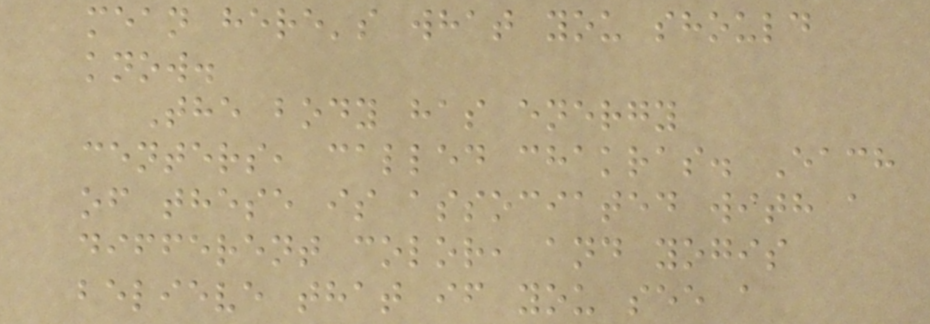mean here's what you should
know.
The body has energy
centers, called chakras. Each
of these is associated with a
different color, and yogis
believe that if you see a
